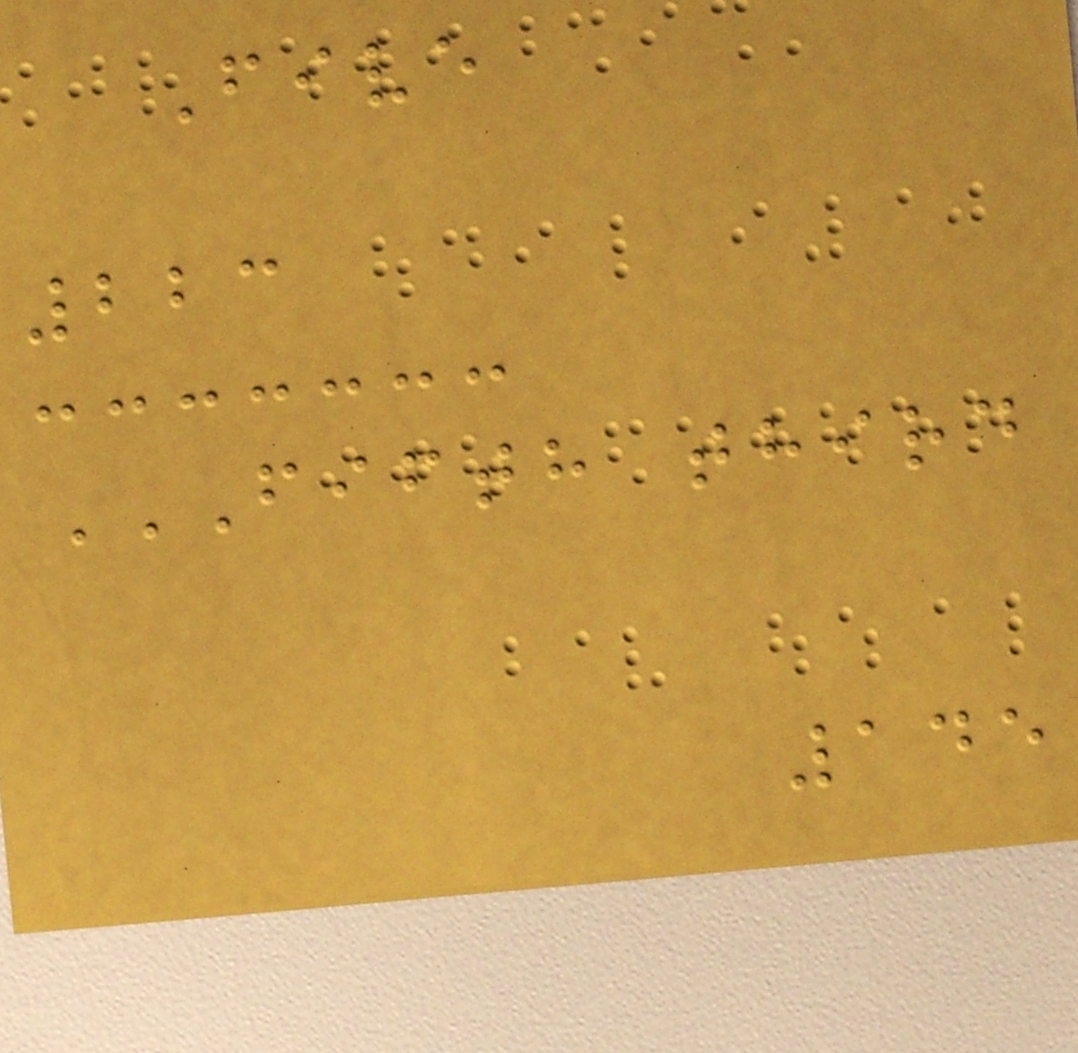Five
223
FIFTH THIRD
145
